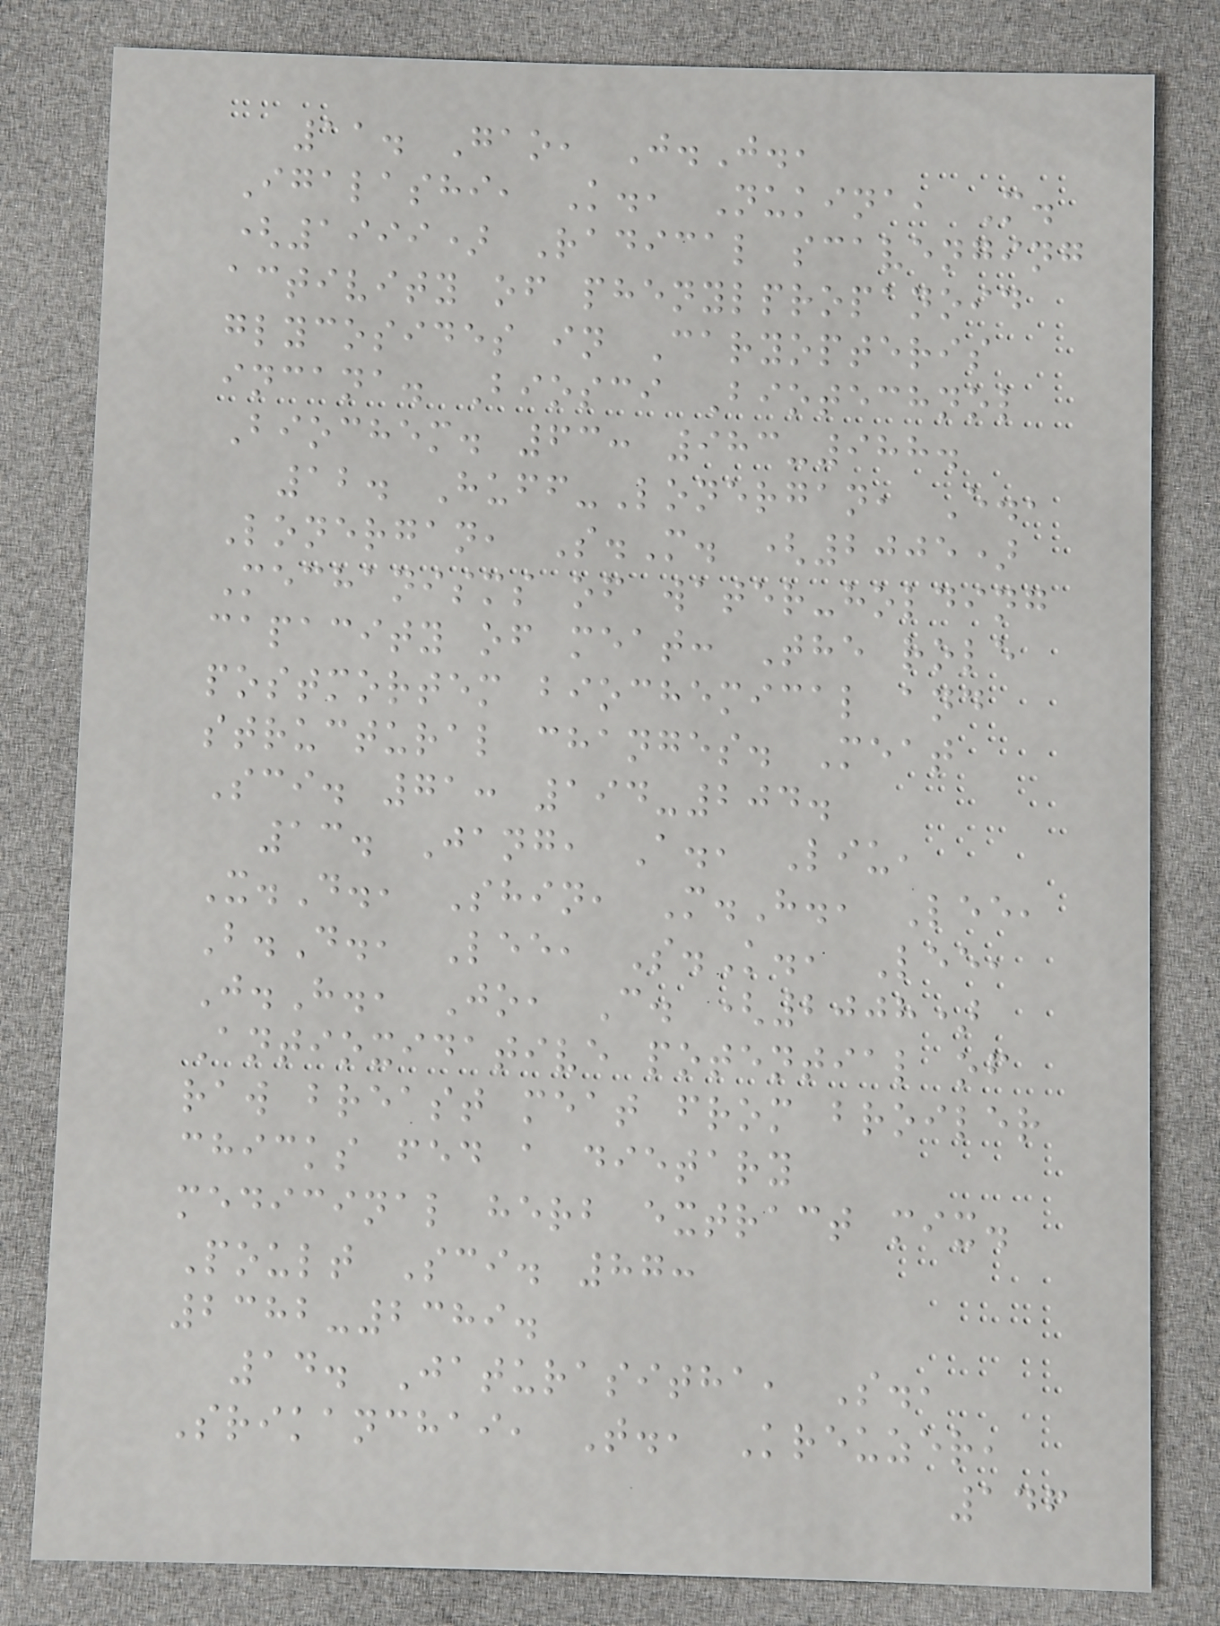11. Gao, J.J.,
Igalashi, K., Nukina, M.
(1999) Radical scavenging
activity of phenylpropanoid
glycosides in Caryopteris
incana. Biosci Biotechnol
Biochem. 63: 983-988.
12. Huff-Lonergan, E.,
Lonergan, S.M. (2005)
Mechanisms of water-holding
capacity of meat: The role
postmortem biochemical and
structural changes. Meat
Sci. 71: 194-204.
13. Jang, A., Liu,
X.D., Shin, M.H., Lee,
B.D., Lee, S.K., Lee,
J.H., Jo, C. (2008)
Antioxidative potential of
raw breast meat from broiler
chicks fed a dietary
medicinal herb extract mix.
Poult Sci. 87:
2382-2389.
14. Jaturasitha, S.,
Srikanchai, T., Kreuzer,
146
